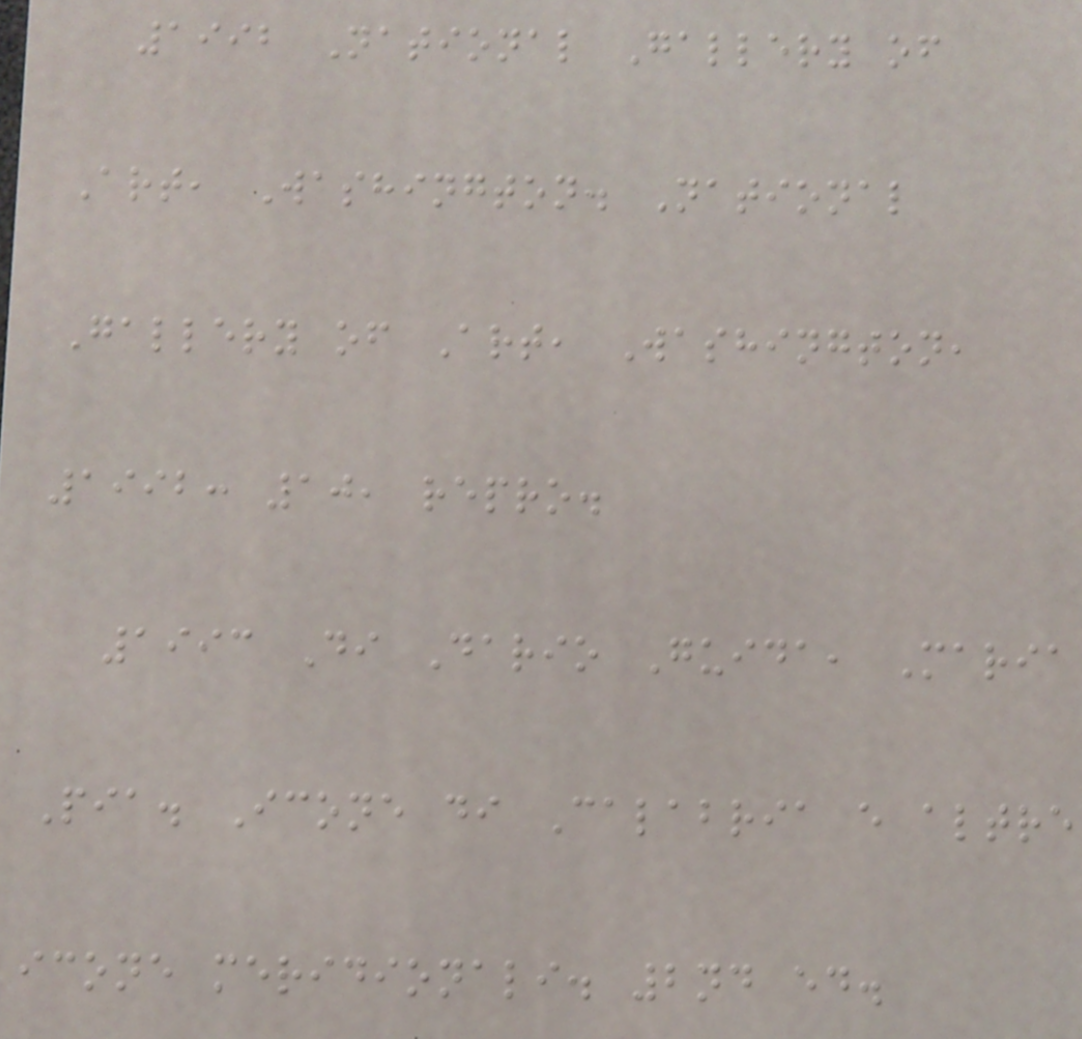1992 National Gallery of
Art, Washington. National
Gallery of Art, Washington,
1992: 10, repro.
1993 Di Dario Guida, Maria
Pia. Icone di Calabria e altre
icone meridionali. 2nd ed.
